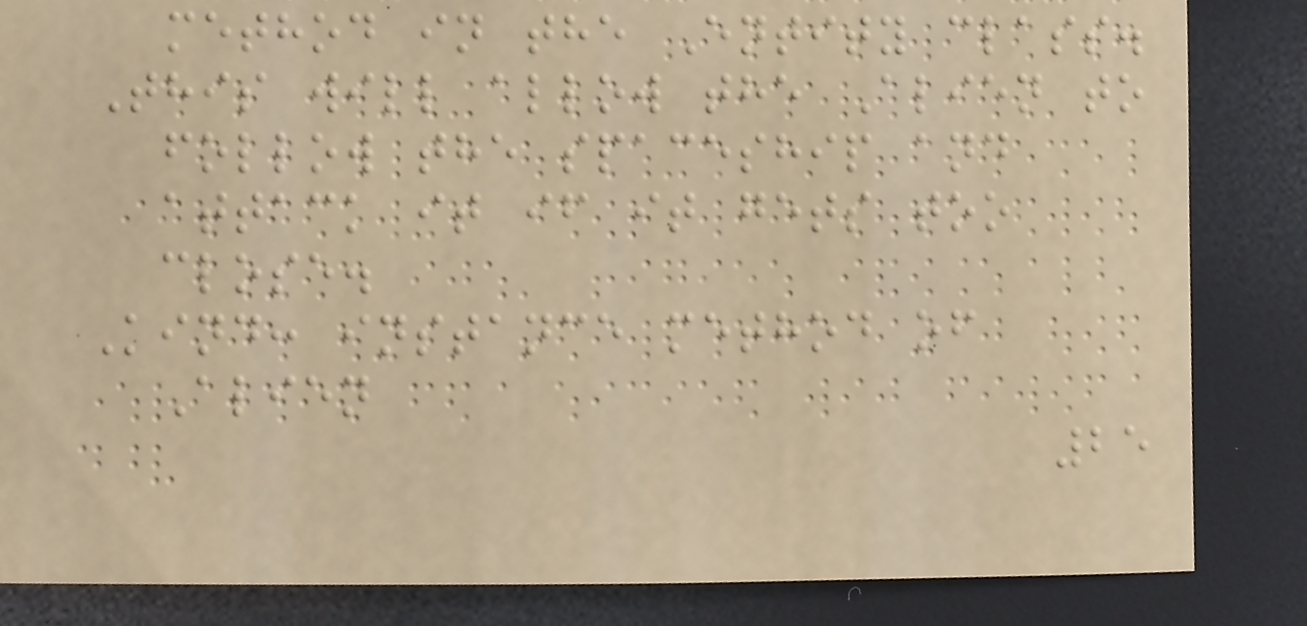method in the Entity class.
This will allow the Alien to
follow the spaceship and
attack it if it gets too
close.
Kind: instance method of
Alien
25
